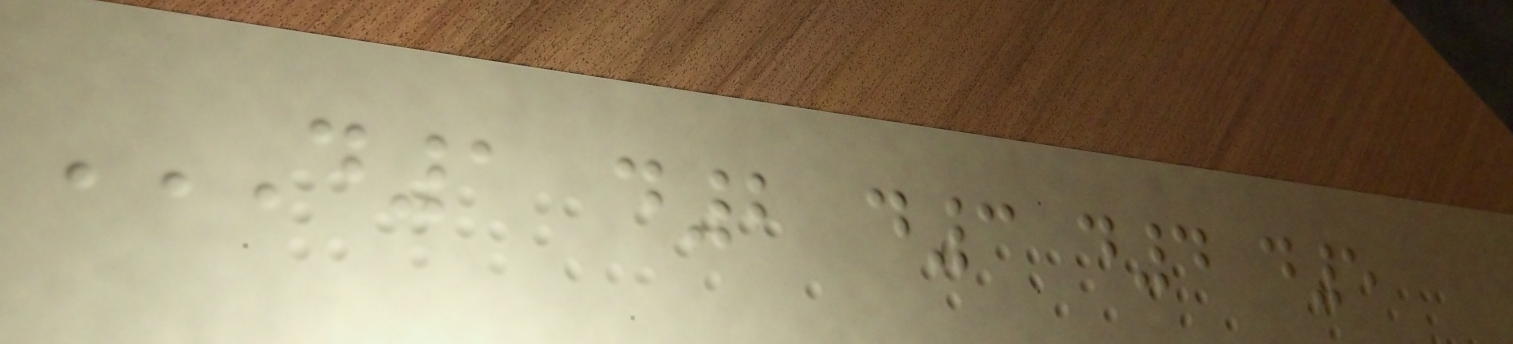D1 D2 D3 D4 D5
